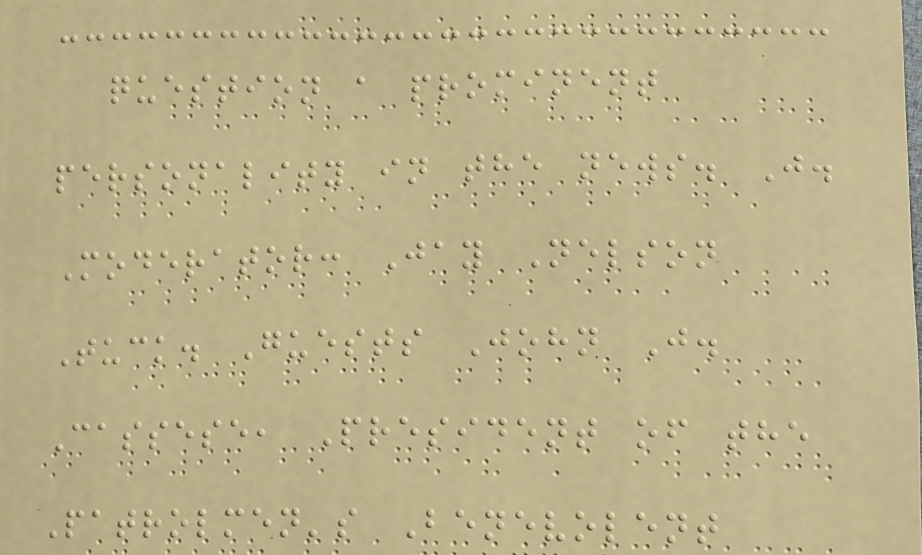question a prominent
personality in the news. J.
Moderator: Jay Nelson
Tuck. Guests John J.
Cassese, President of the
Patrolmen's Benevolent
